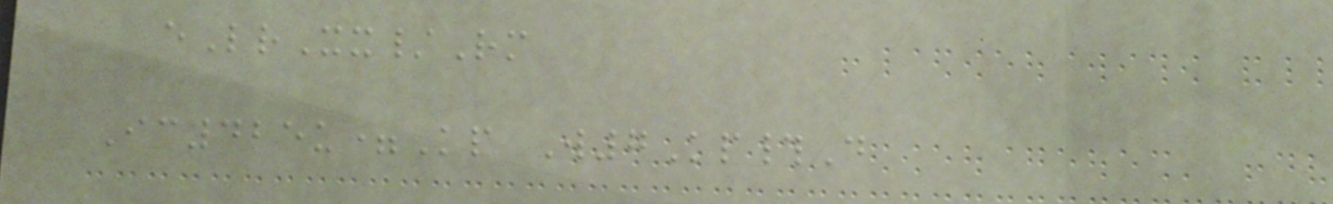eLrXx/Rm
Ic425u=Kp W7Kp#D
